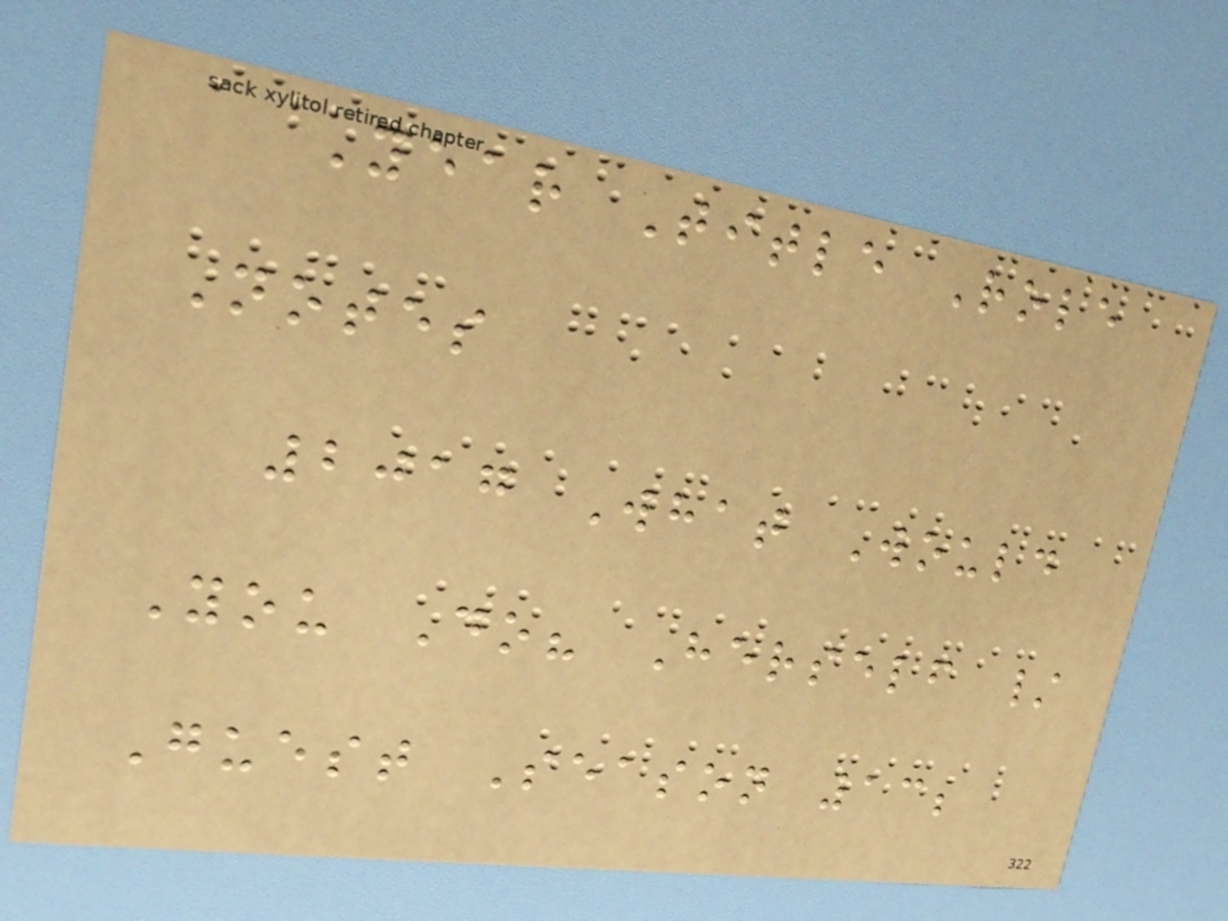Year Title Role
Notes
2017 What Would
You Do? Herself /
Guest Season 13;
